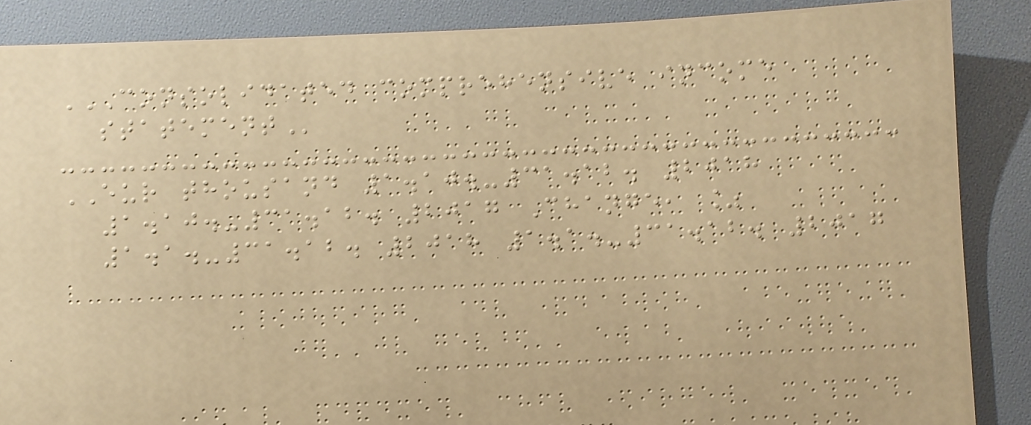CONSOLIDATED COMPREHENSIVE INCOME
STATEMENT
EUR thousand 1.10.-31.12. 2018
1.10.-31.12. 2017 Change, %
1.1.-31.12. 2018 1.1.-31.12. 2017
